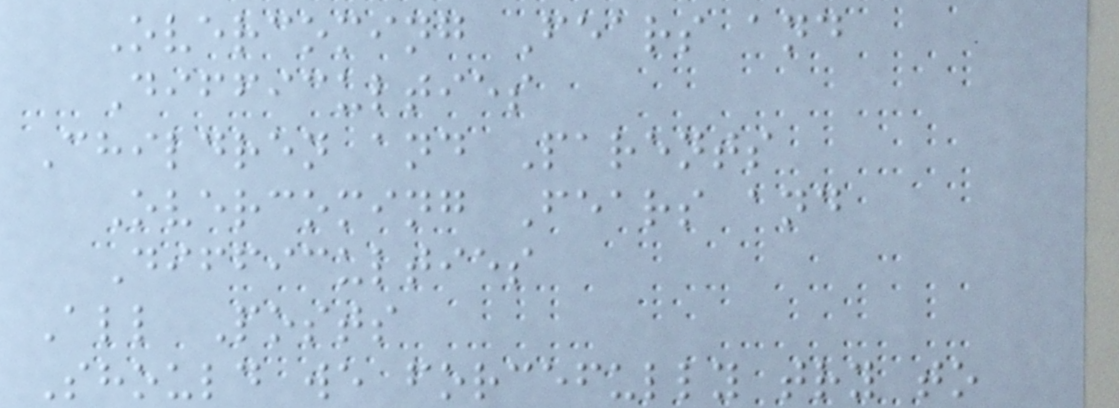Overcoming Fears and
Difficulties
Children and Parents
Overcoming Fears and
Difficulties
All Posts
Should we forcefully try to
